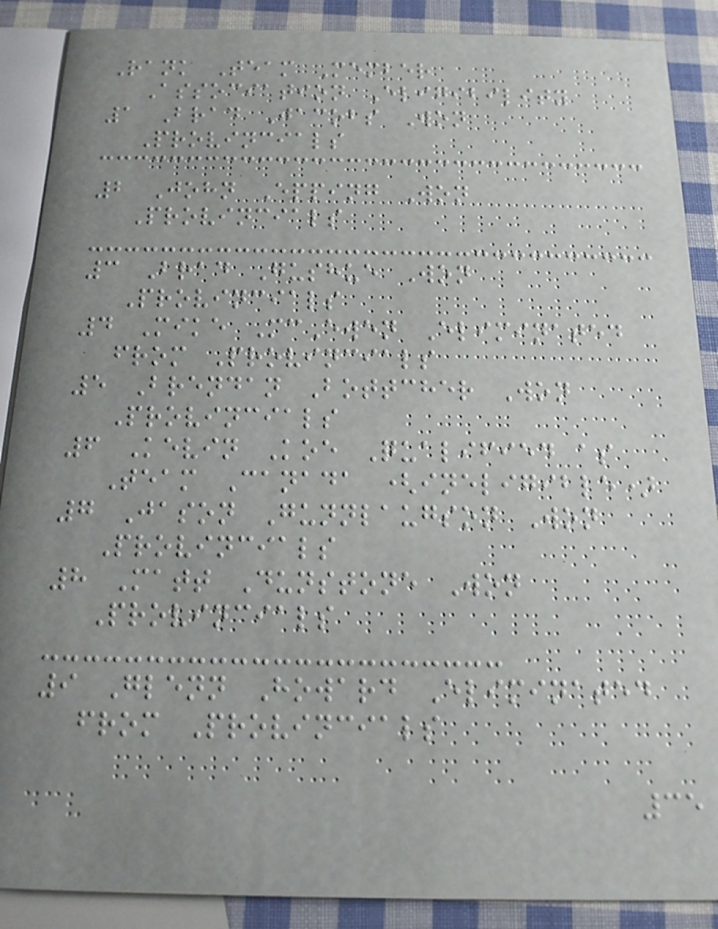Rank Team Member
Association Eligibility
1 Brad Jacobs Won
Provincials
2 John Epping Won
Provincials
3 Brad Gushue Won
Provincials
4 Mike McEwen Eliminated
from Provincials
5 Brendan Bottcher Won
Provincials
6 Kevin Koe Qualified as
Team Canada (ineligible)
7 Jason Gunnlaugson Won
Provincials
8 Matt Dunstone Won
Provincials
9 Glenn Howard Eliminated
from Provincials
35
